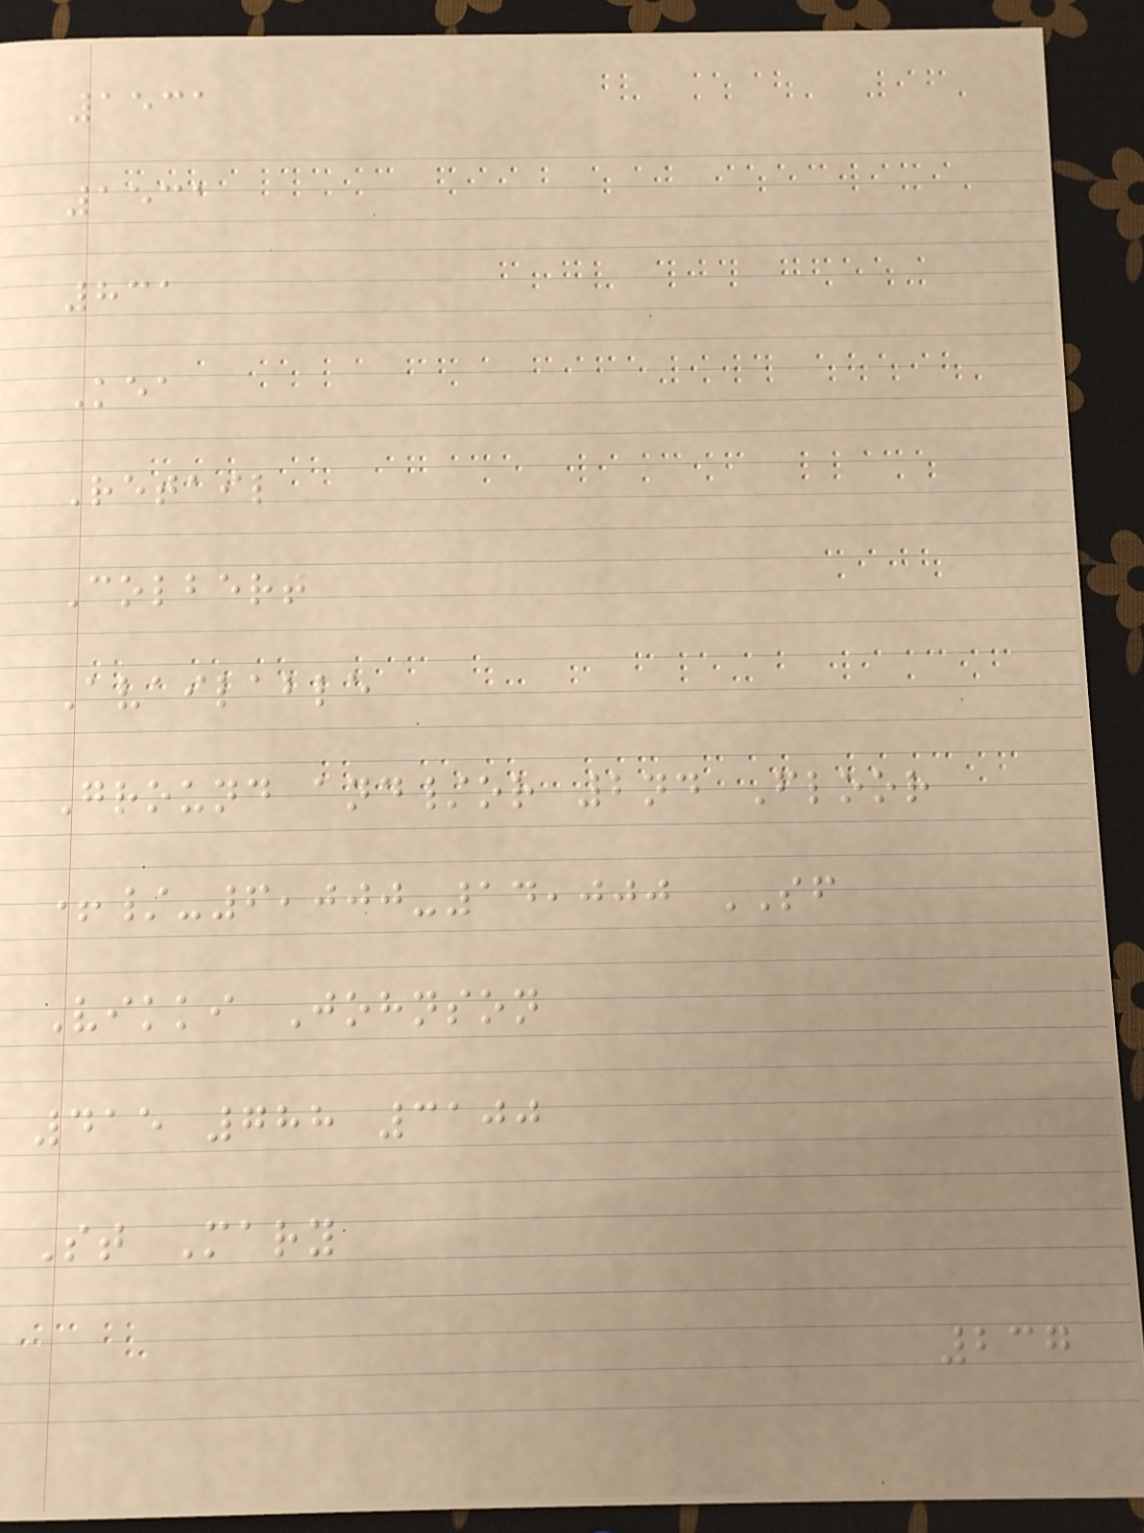1531
1531
831
Kea
Retail
Colbert
Available
Ground and/or 2nd Floor
+/-6,000-14,000 SF
Vikki Johnson
415 788 3100
St Mary
237
